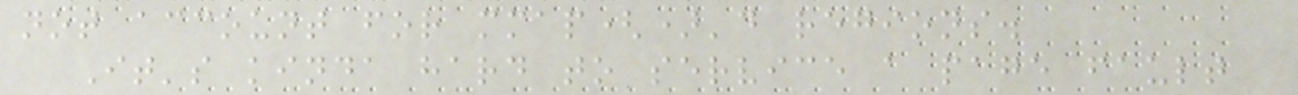not account for mmap()'d regions.
It's kinda hard to service a page fault
